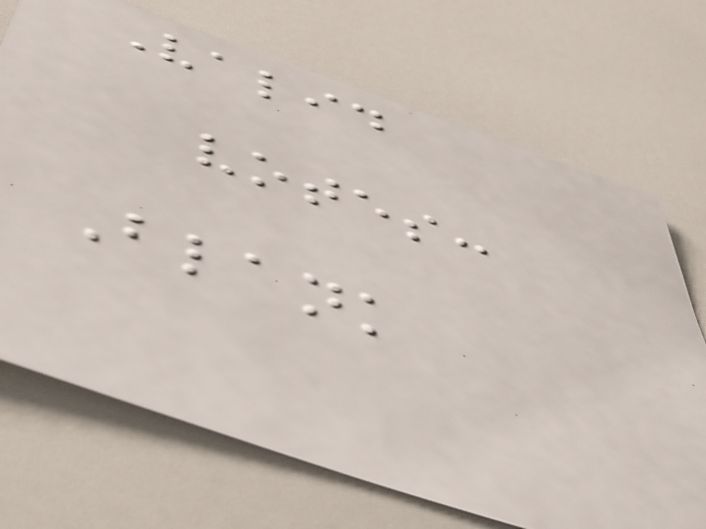Valid
votes:
Blank
